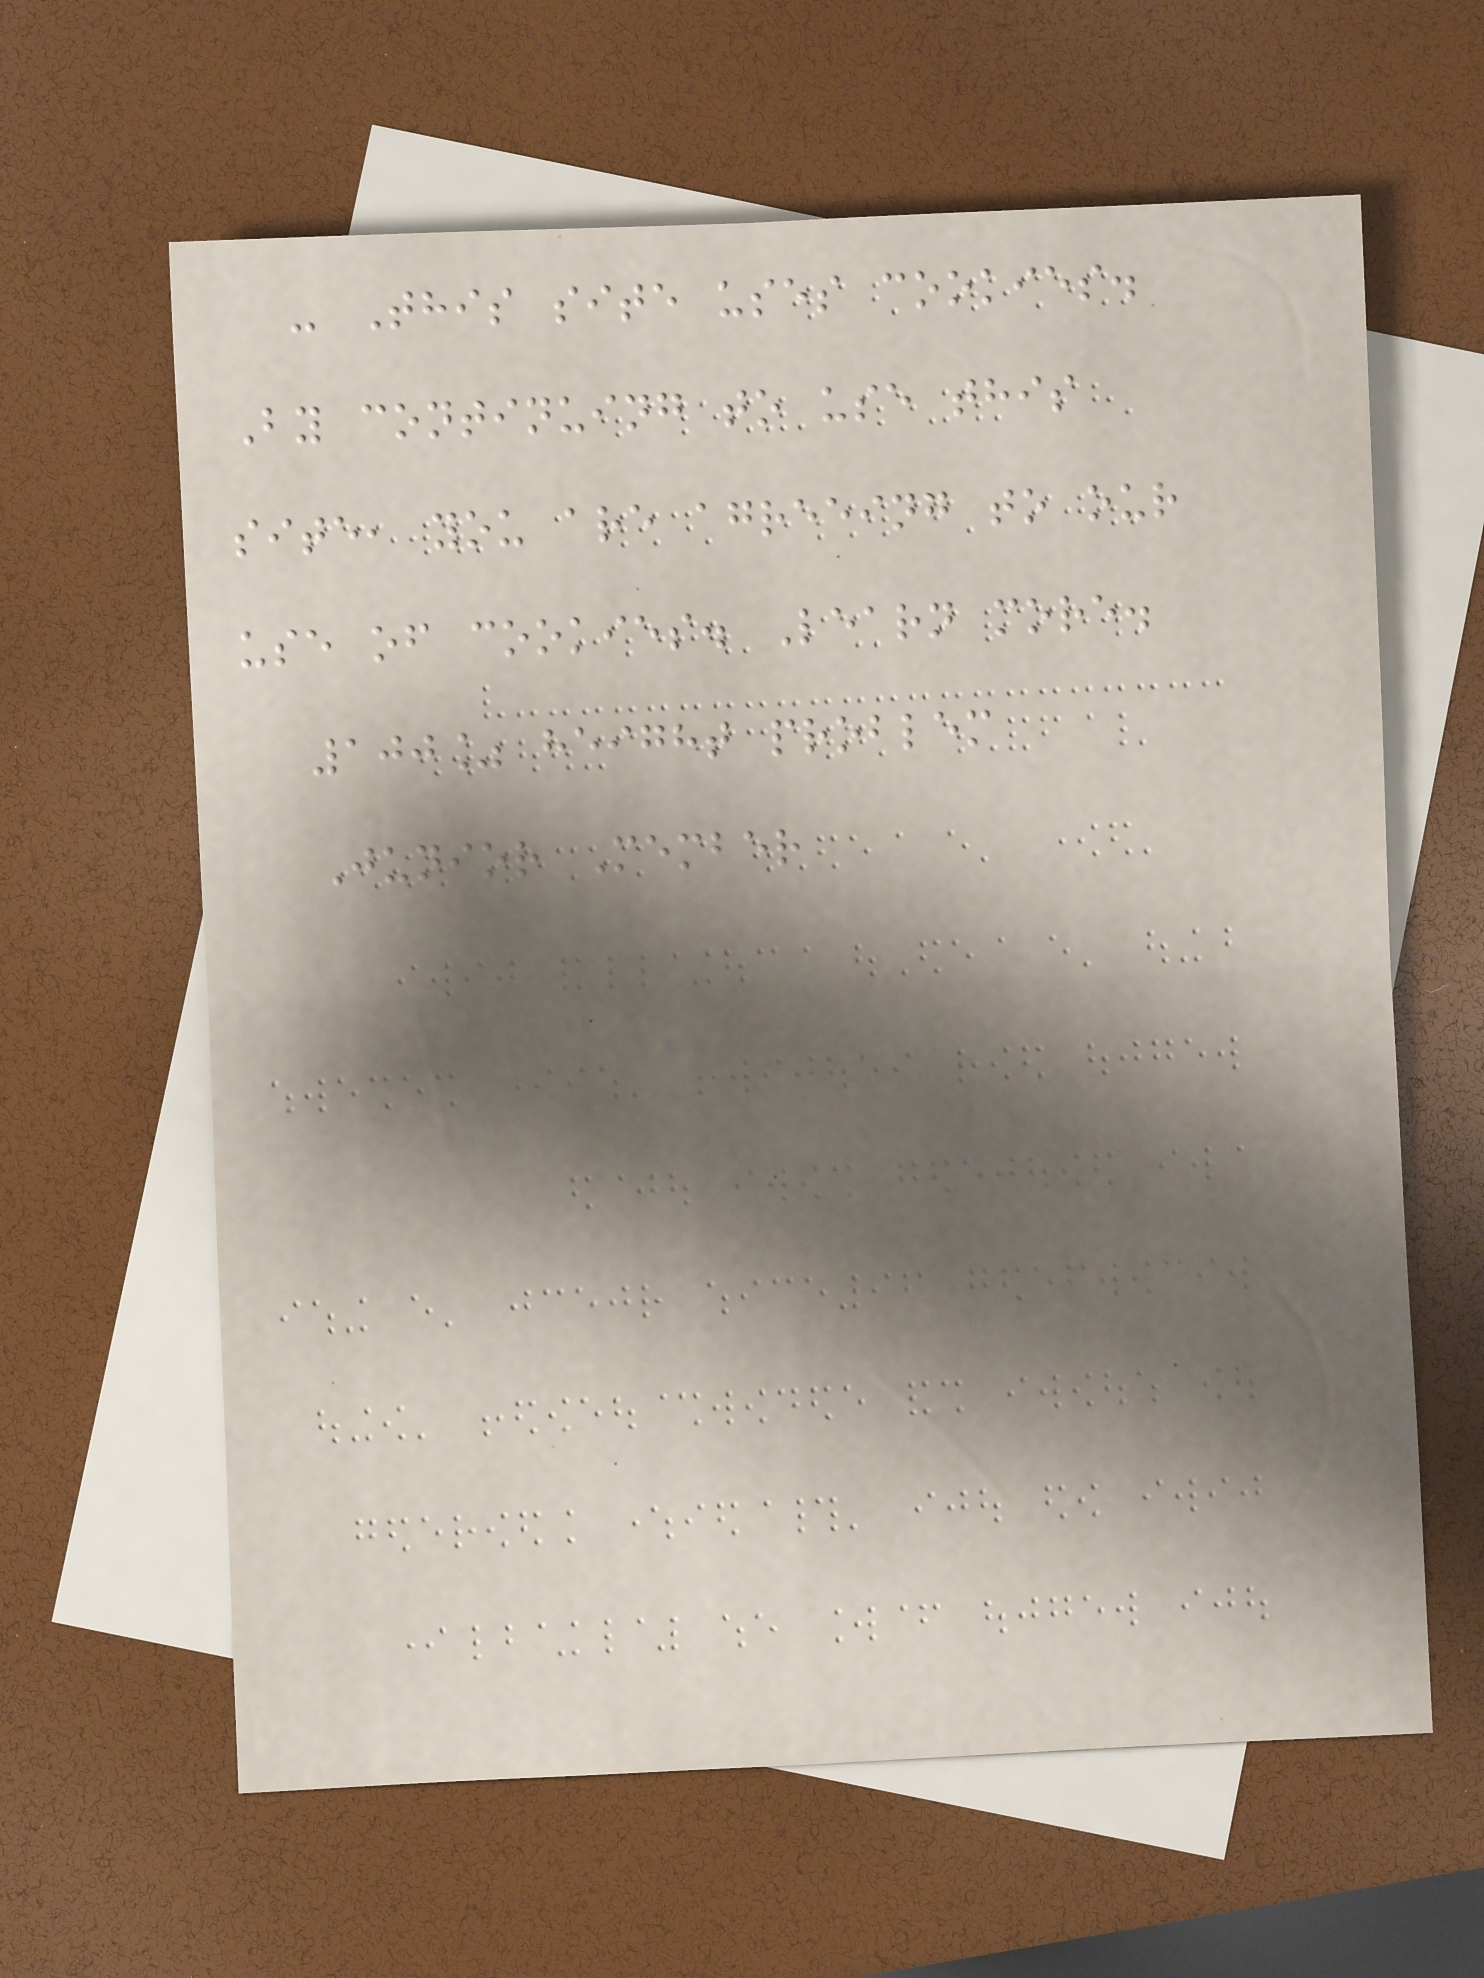- This site uses cookies.
By continuing to use this
site, you are agreeing to our
use of cookies. Learn more.
100% height problem
Junior Member
